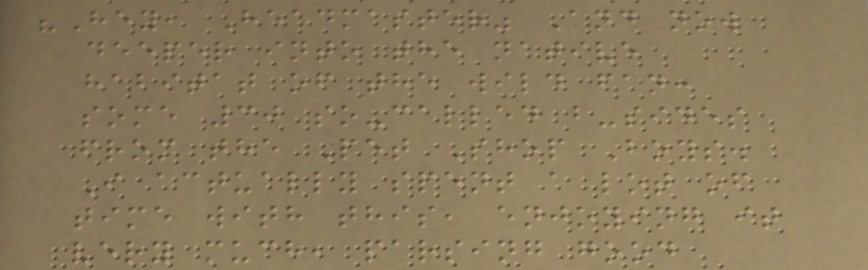"Hey, Headmaster" And now
deeper into the native
habitat of the wild fan:
some 30 so-called b-sides
from the Pet Shop Boys.
I actually spent a lot of
time with this, enjoying it
very much, parsing good
